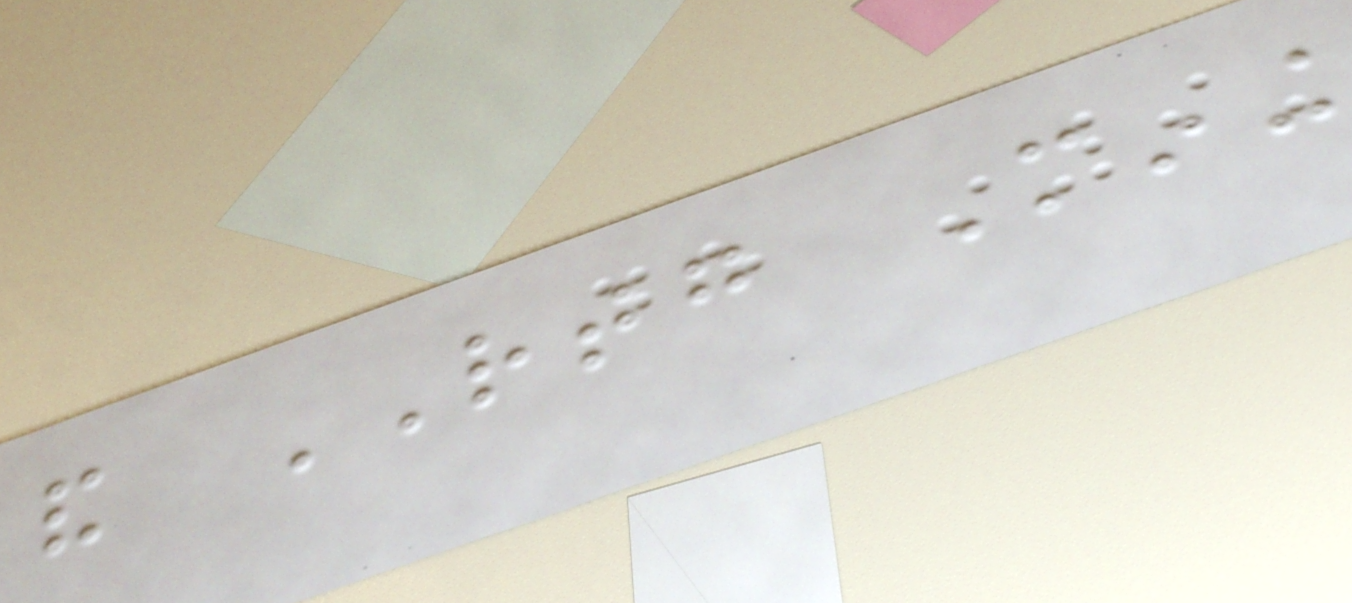and RTG Mining
